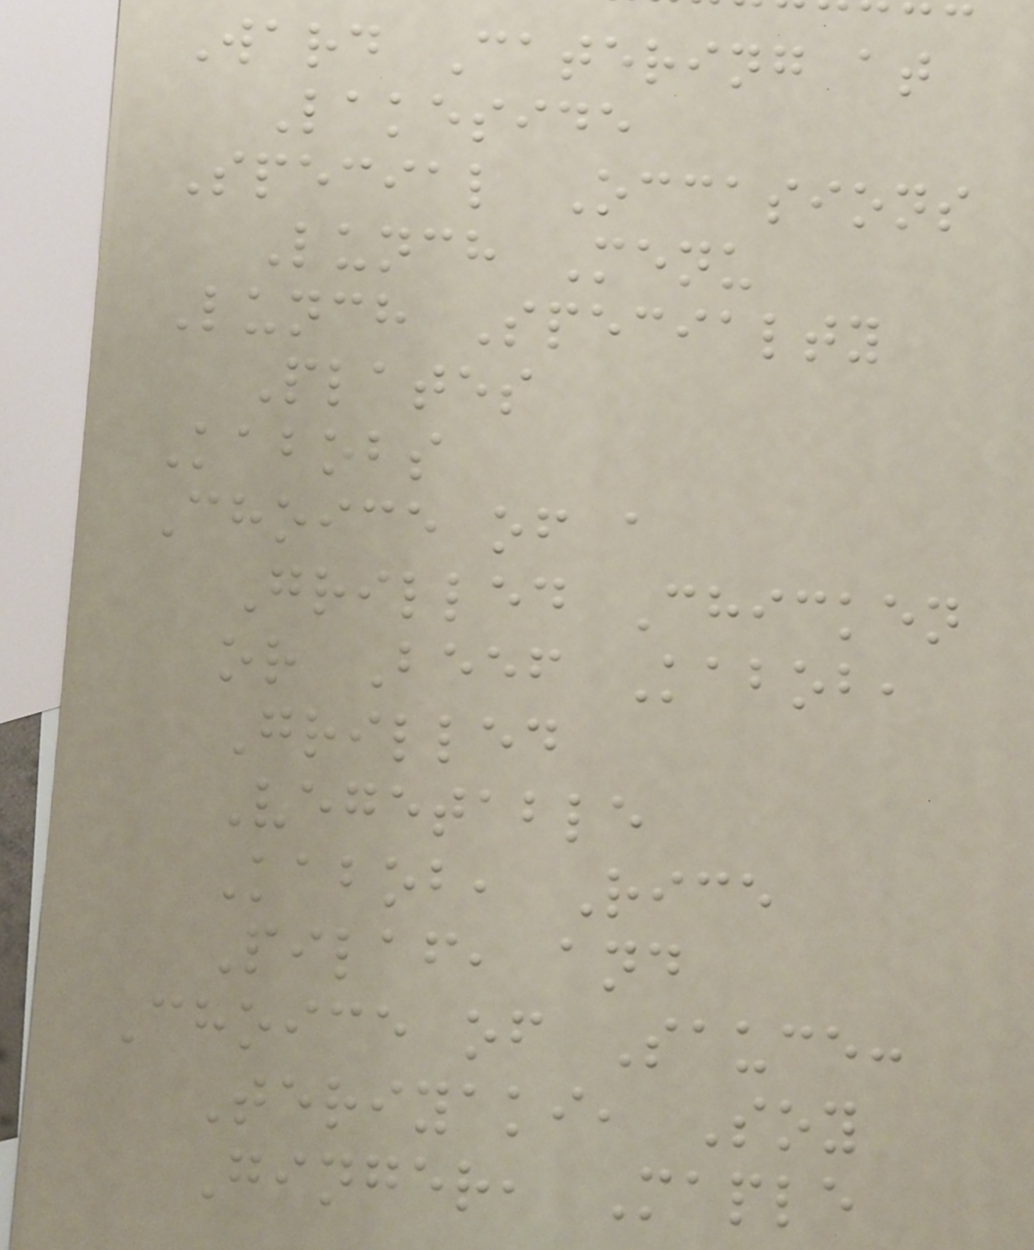Ward Catering at
Lakeside
Special Occasions
Lunch Menu
Lunch Specialty
Plates
Kabobs
Choice of a
Grilled Chicken
or Beef Kabob,
Grilled
Vegetable
Kabob, Rice
Pilaf, and
Choice of Sauce:
Teriyaki, Soy
Ginger, Maple
